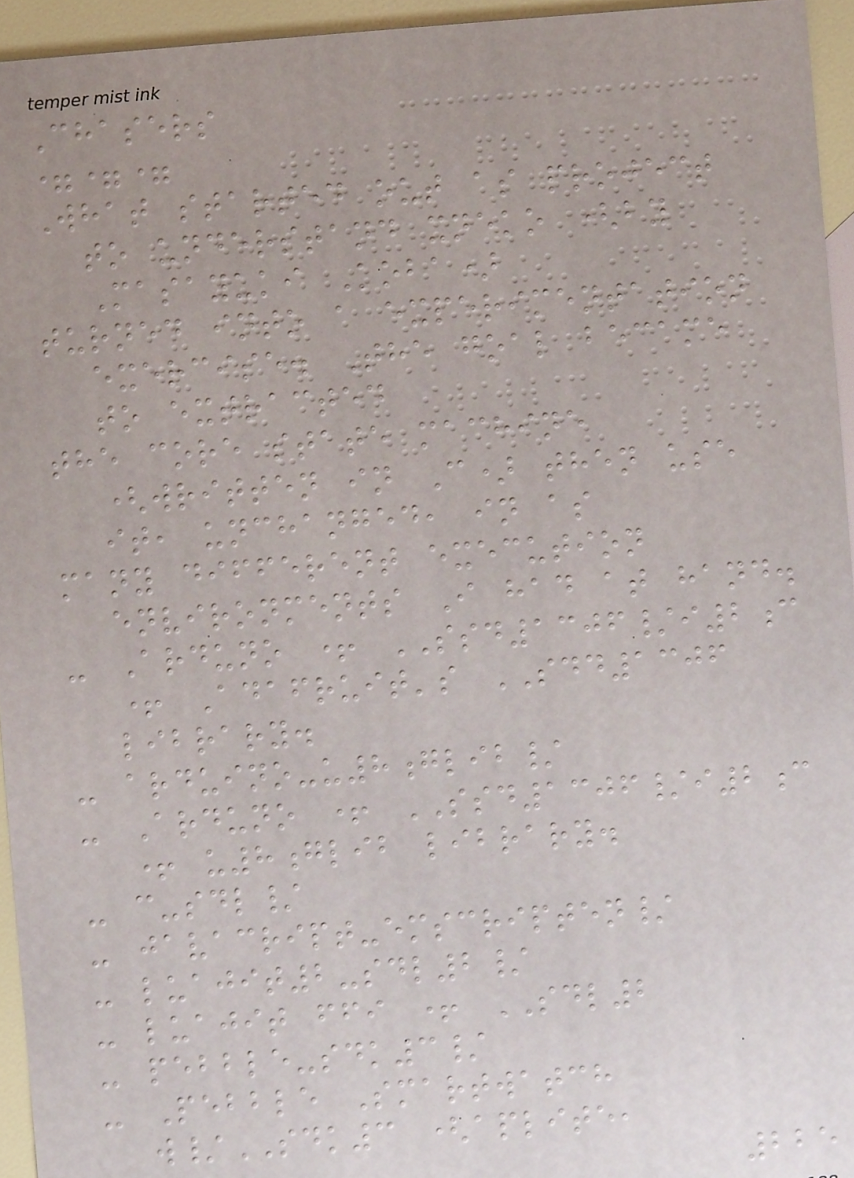Chasers
===
What started out as project
to understand xneko (by
Masayuki Koba)
turned into a experimentation
exercise. The goal became
to extracted
the core state machine
(written in C) then use
it, unchanged, in as
many different execution
environments I had at hand.
- Arduno + SSD1306/i2c
+ Adafruit's SDD1306
library.
- arduino-u8glib/
- Arduno + SSD1306/i2c
+ u8glib library.
- c-sdl/
- javacript-emscripten/
- luajit2-sdl2/
- luajit ffi + SDL2
- pebble-sdk3/
- Pebble Smartwatch
w/SDK3 (aplite,
225
